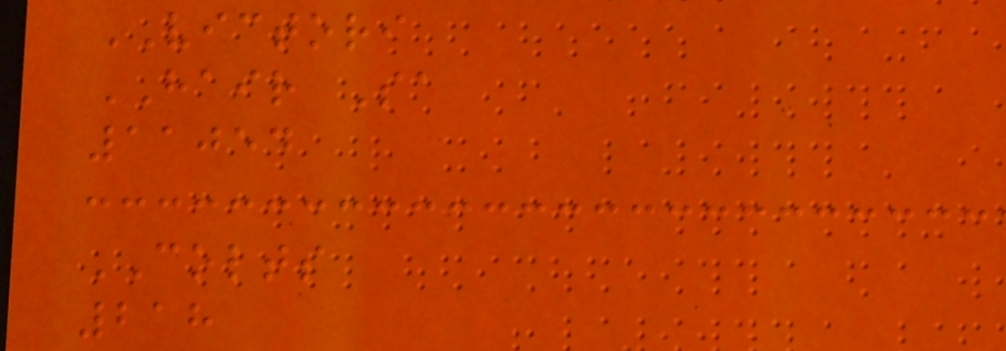VICTORI
HAIR Sa
11054
COLTS
218
